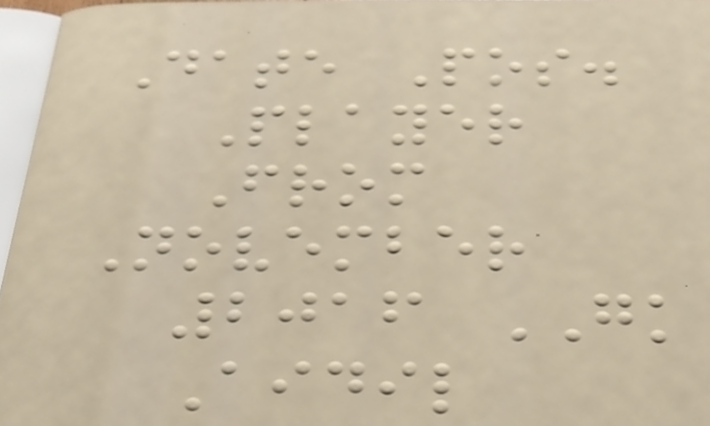Date Pos.
Player
From
November
2016 GK
Aidil
